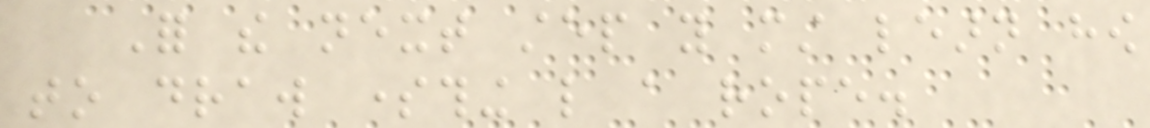For the next step you must learn how
to draw something like a rope.
